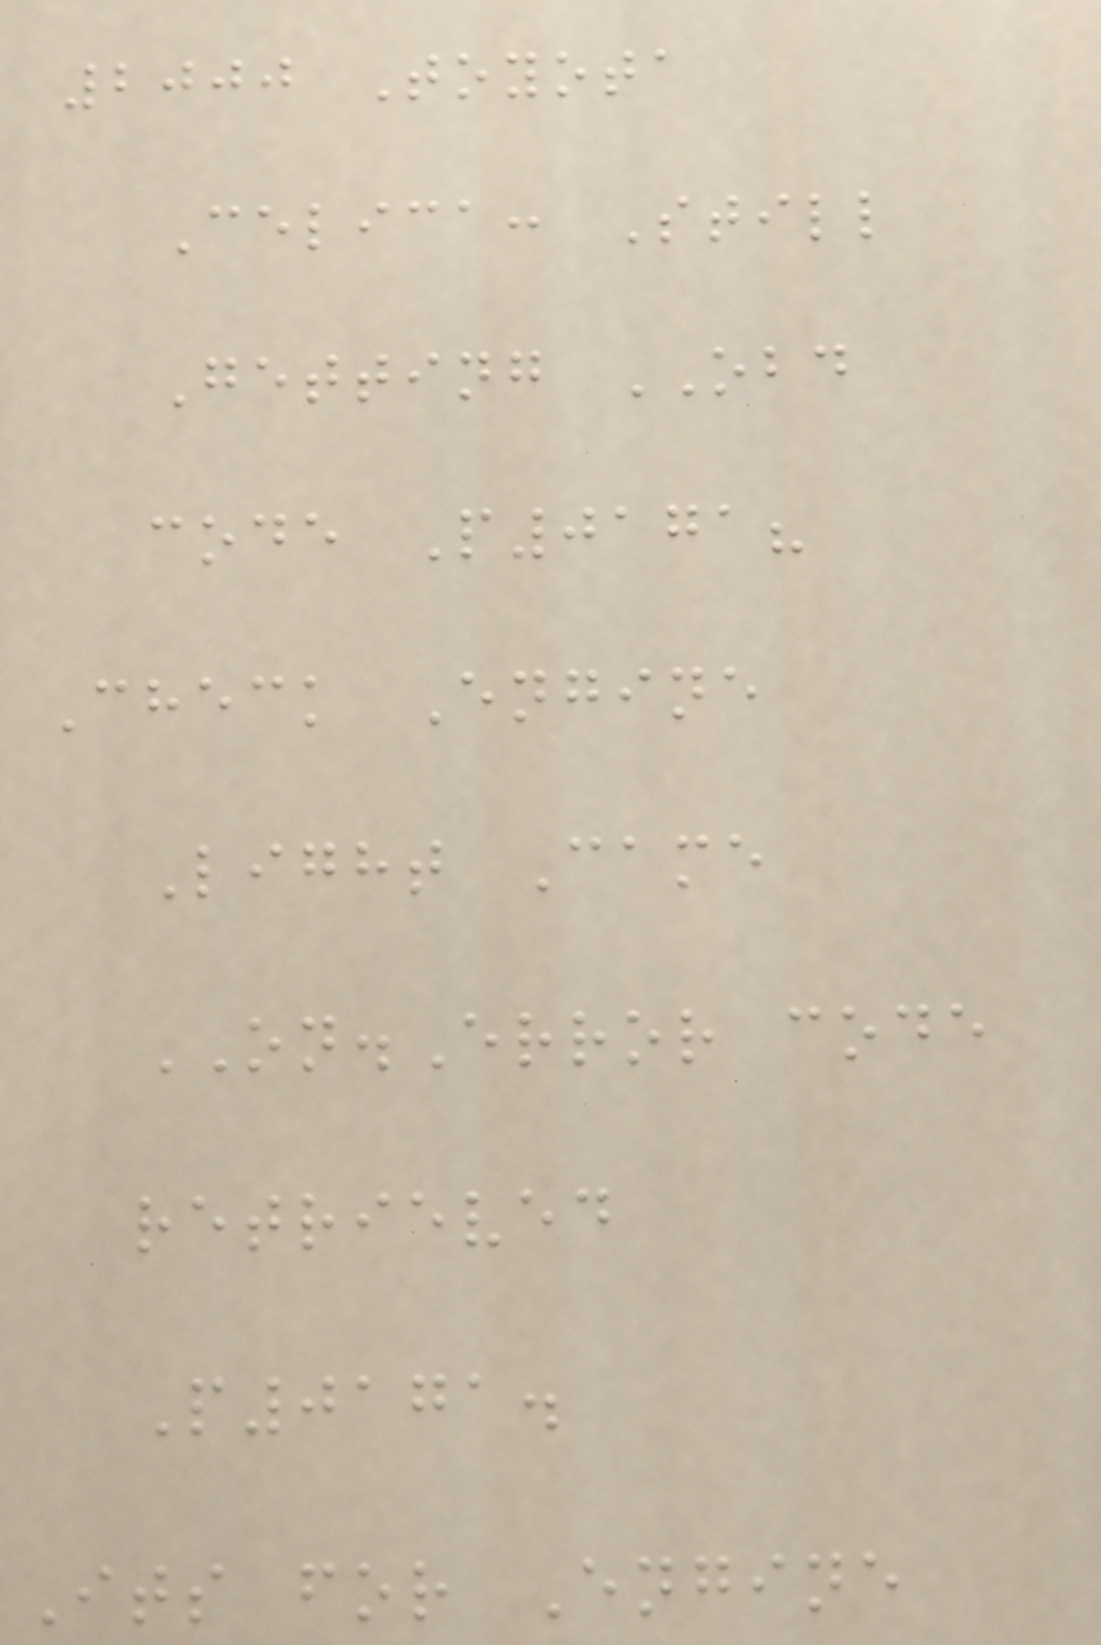2000 Toyota
Celica: Still
Getting OBD
code P0171?
Check Engine
Light Came
ON.Error code
retrieved
P0171.
Its for Engine
